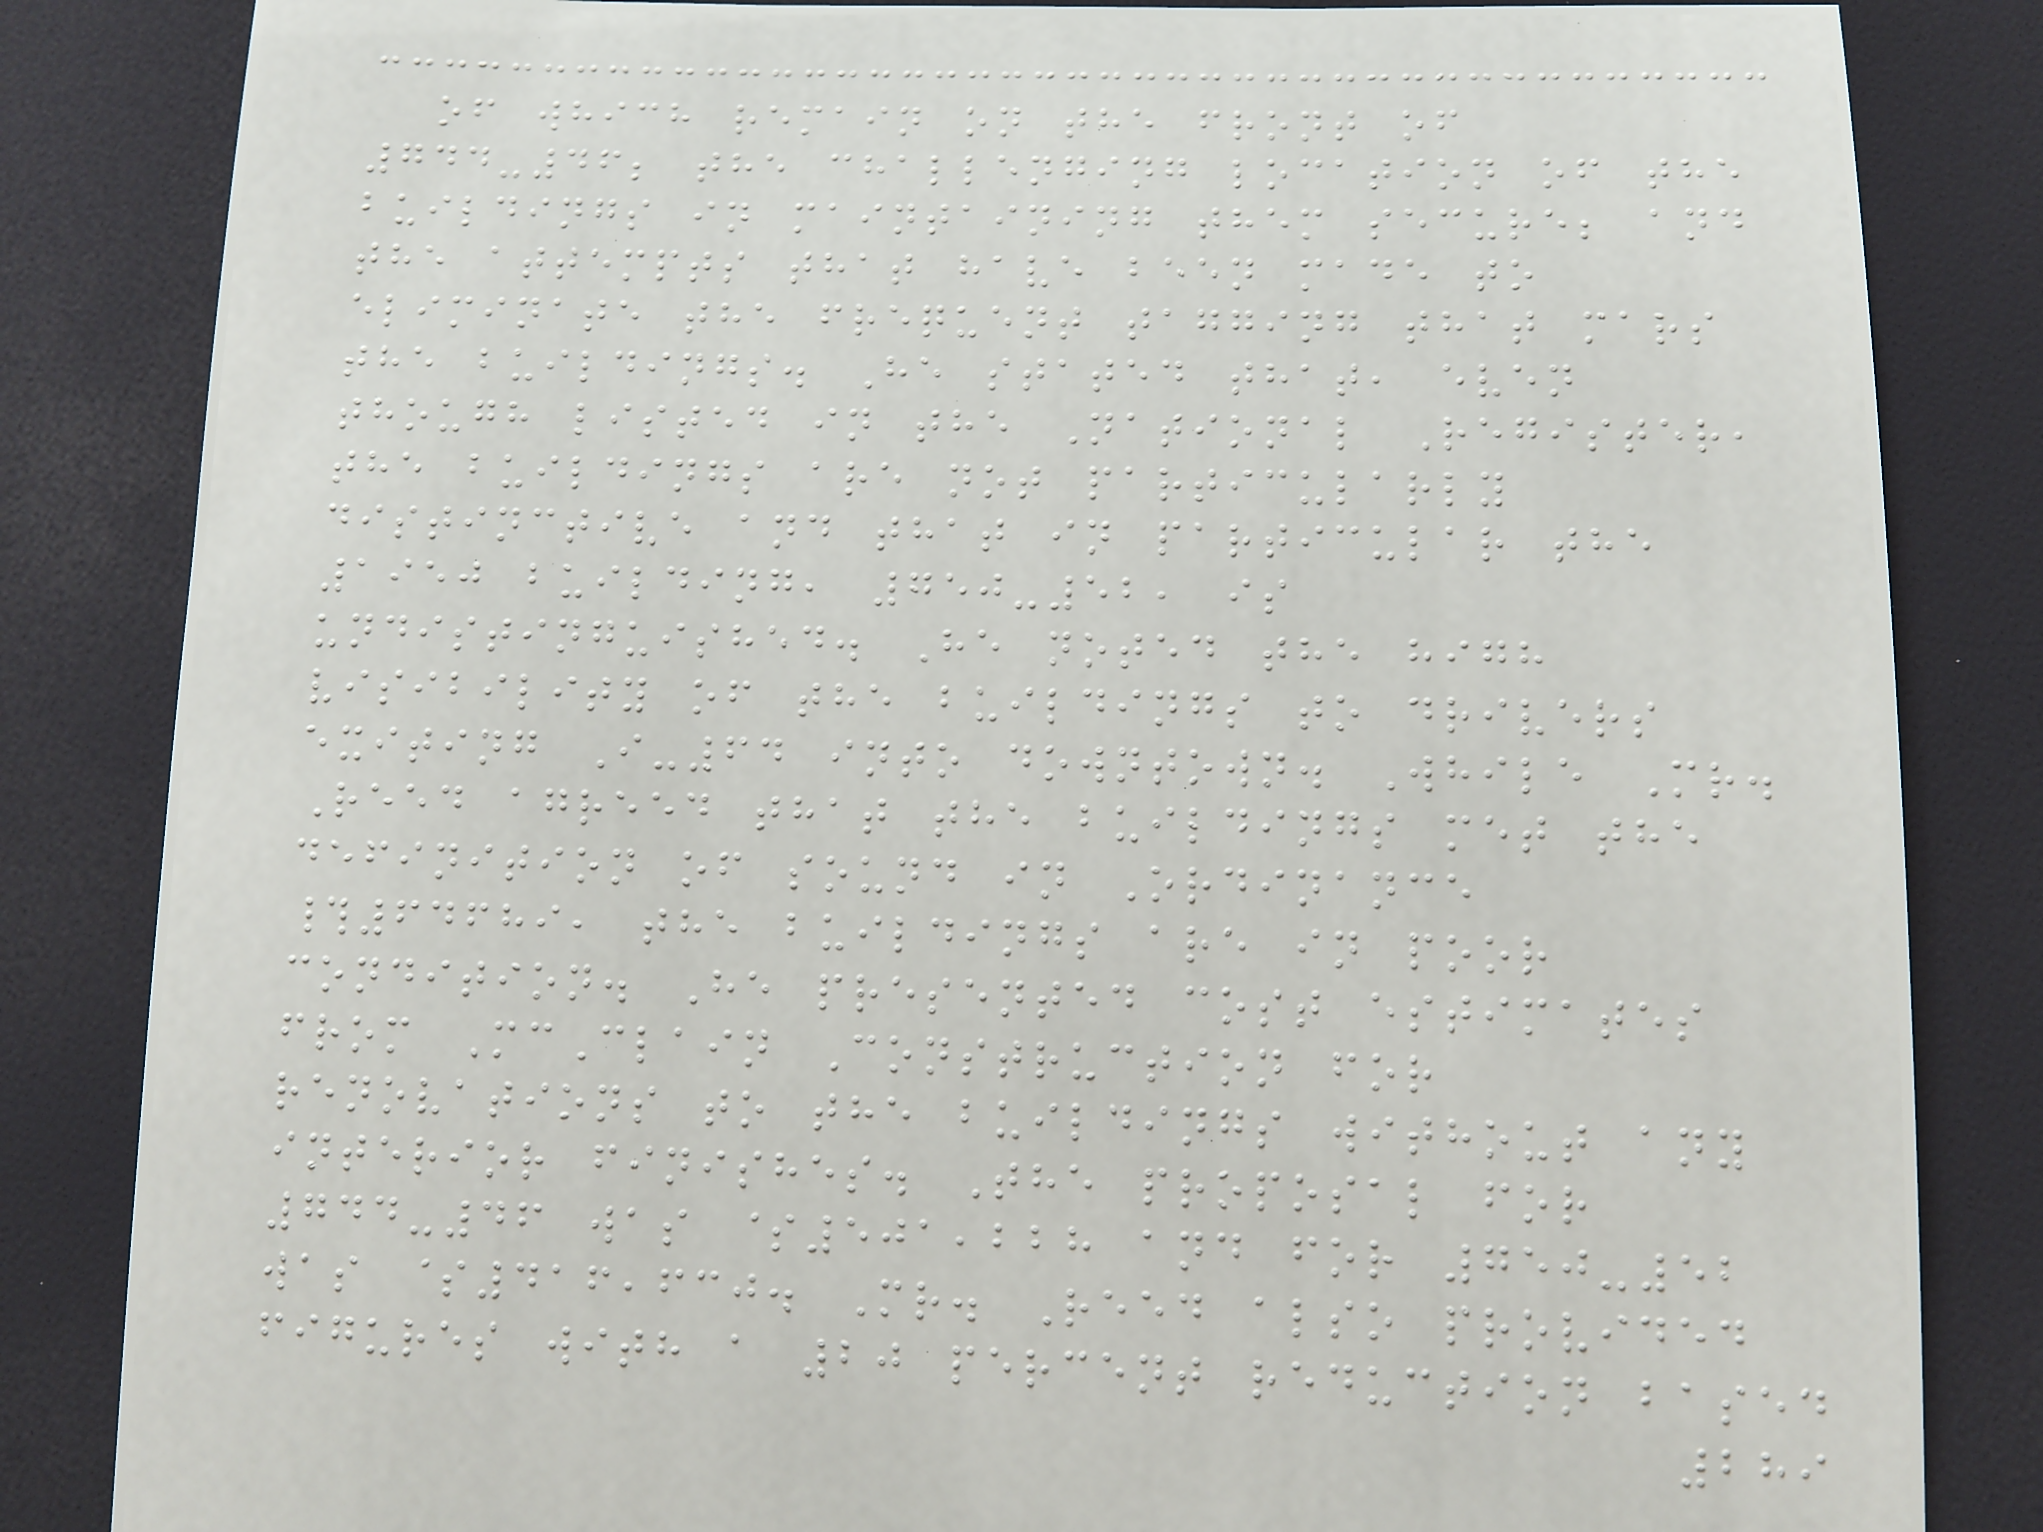of which remain on the front of
744-46; the challenging location of the
buildings in maintaining them secure; and
the attempts that have been made to
eliminate the frequent tagging that mars
the buildings. He stated that, even
though listed in the National Register,
the buildings are not particularly
distinctive and that in particular the
1950 building, 750-52, is
undistinguished. He noted the high
visibility of the buildings to drivers
exiting I-64 into downtown. While Mr.
Reed agreed that the buildings met the
definition of sound in Ordinance
#64689, the buildings are in poor
condition. He presented cost estimates
from McClain Construction for
renovations to the buildings without any
interior finishes. The proposal for
744-46 was $501,228 and for 750-52
was $416,630. Mr. Reed also provided
figures with a 20 percent reduction based
289
